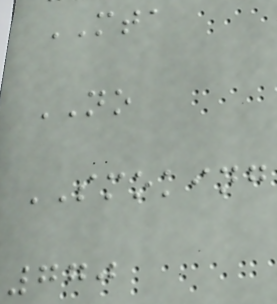MTA
NO
SMOKING
770
